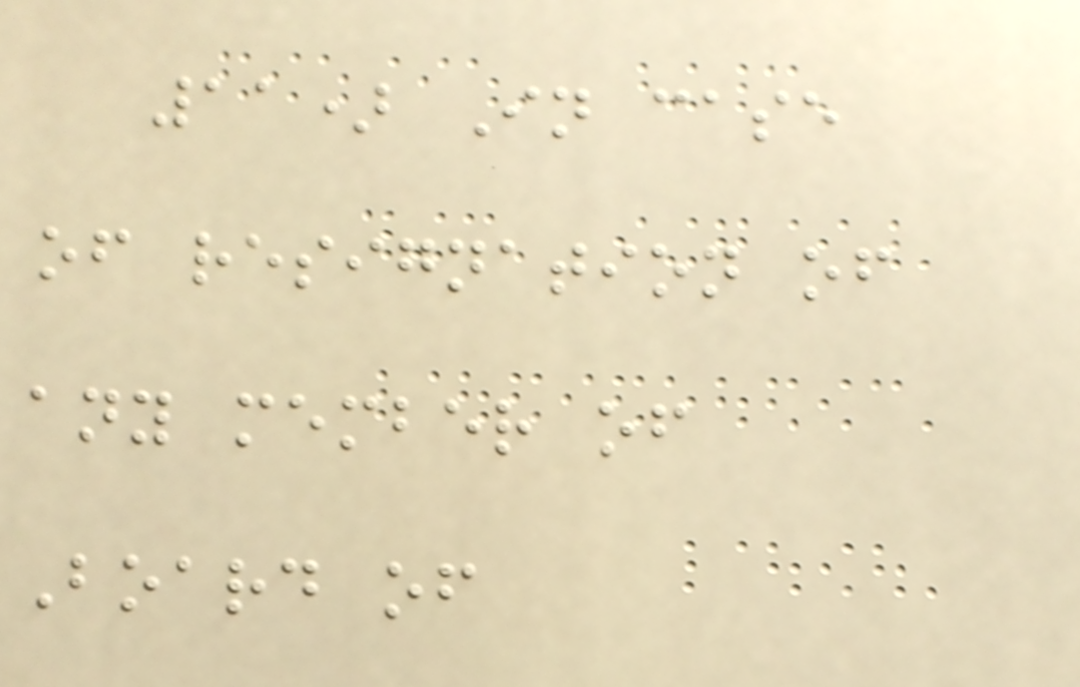11) In case
of resignation of
any member of
Board of
